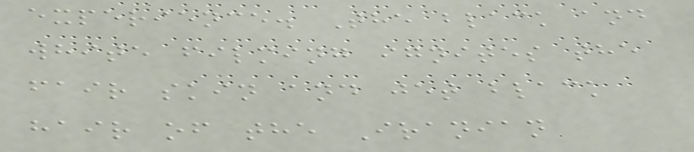experience. The black and
white filming ignites the
fair skin and jet black
hair of the Iranian
